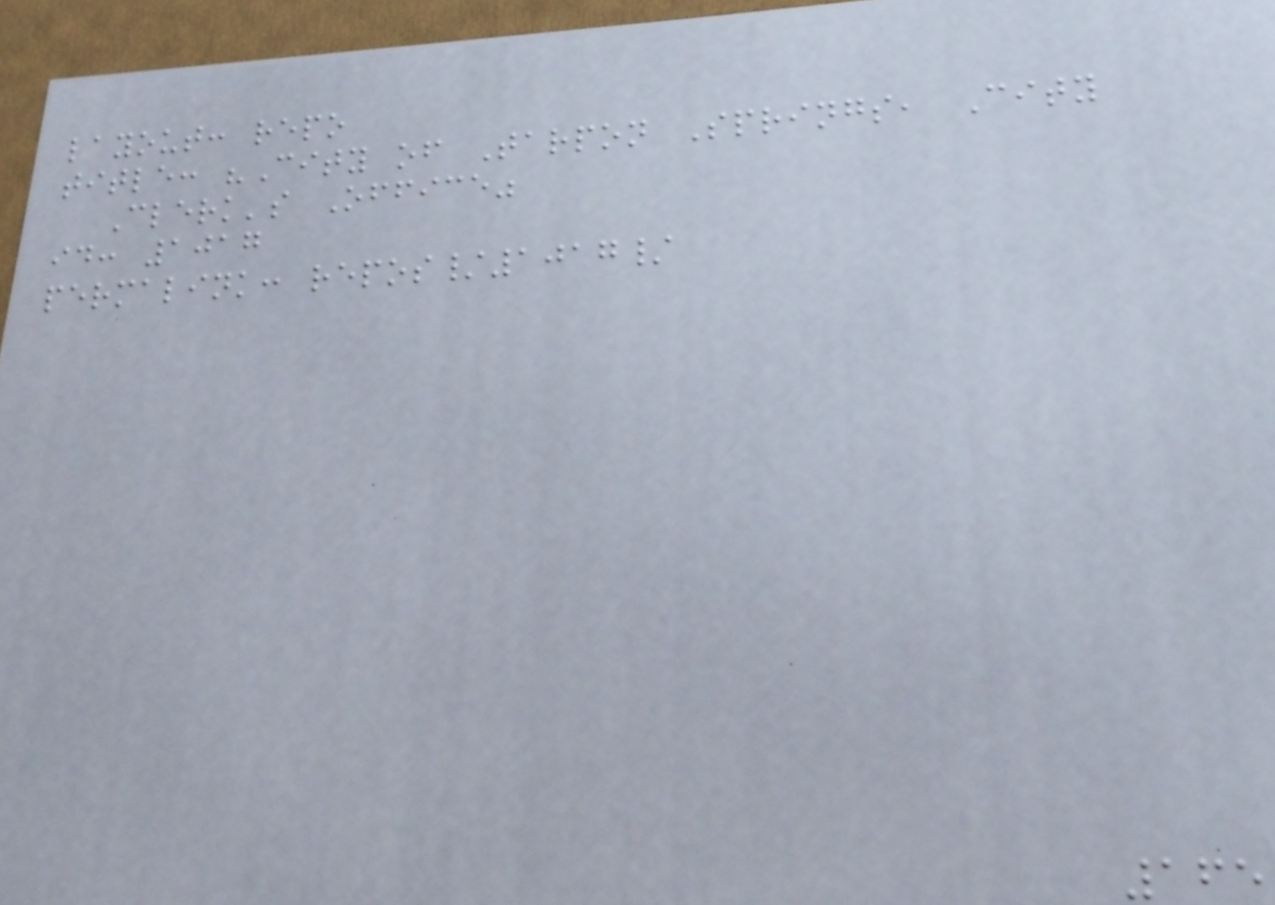layout: repo
title: "City of Tarpon Springs, City
Clerk's Office"
id: 1017
permalink: repos/1017/
165
